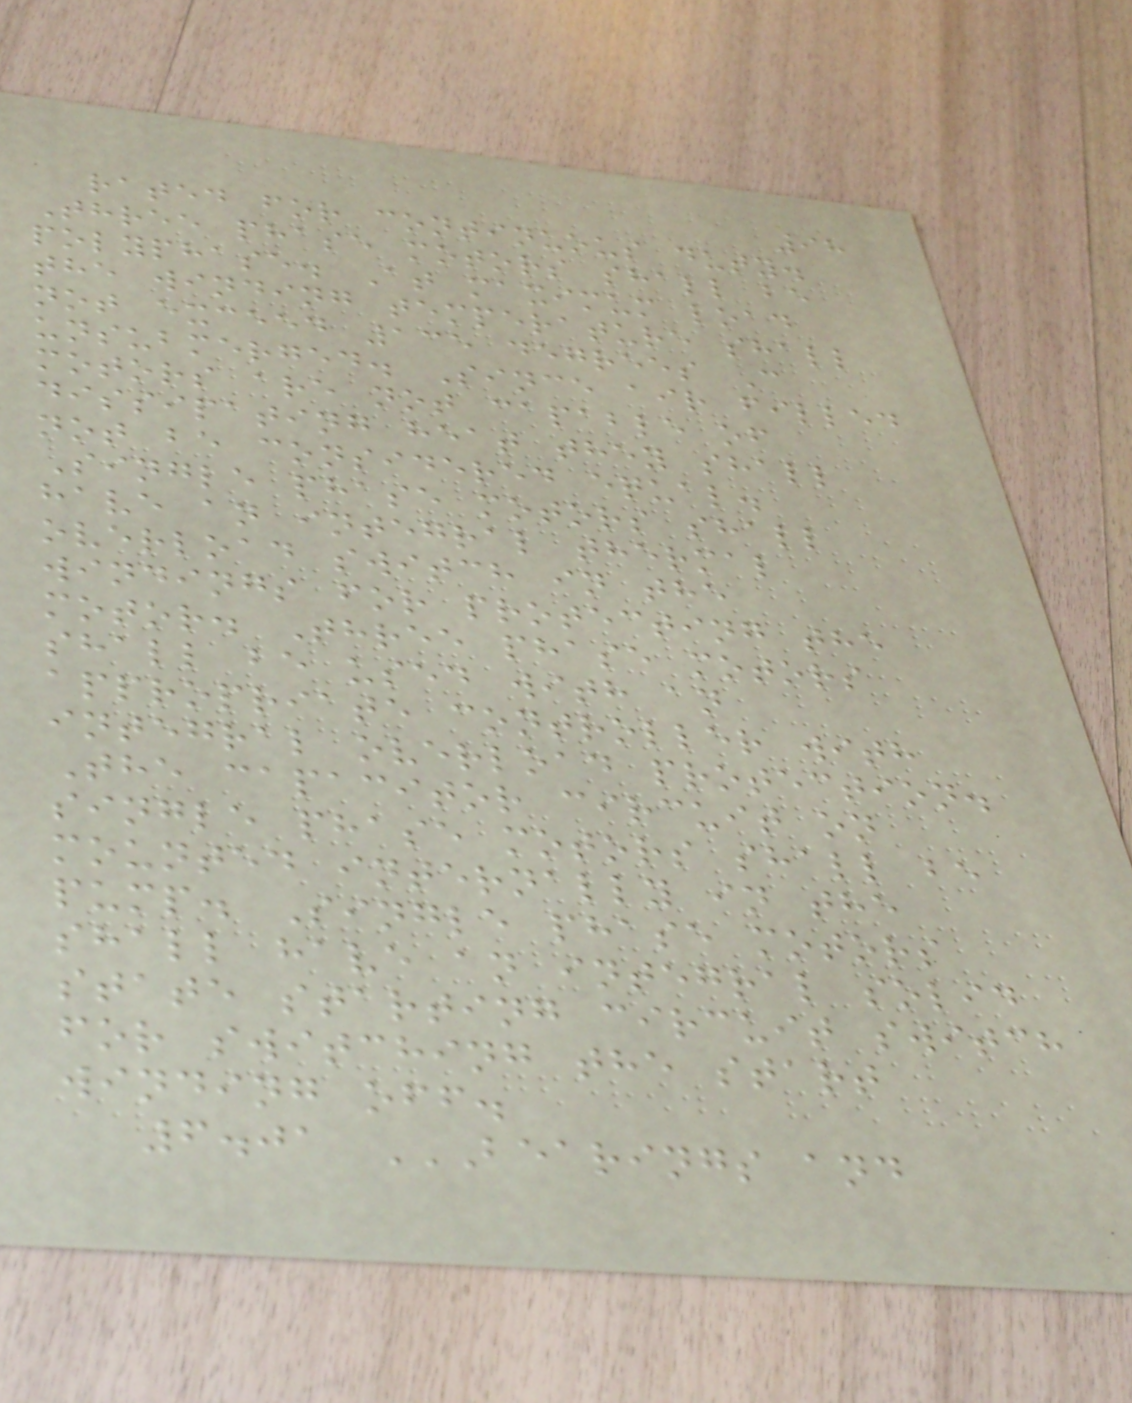98
rated for continuous duty.
Three phase motors shall be
polyphase. At maximum load
the winding temperature shall
not exceed 135 degrees C
unsubmerged. Since air filled
motors are not capable of
dissipating heat they shall
not be considered equal.
Single phase motors shall
have an integral thermal
overload switch in the
windings for protecting the
motor. Three phase motors
shall be used with an
appropriate controller with
integral overload protection.
The capacitor circuit on
single phase motors shall be
mounted internally in the
pump. Single phase motors
shall have an integral solid
state starting circuit switch
for switching the start
winding off.
6.01 BEARINGS AND
